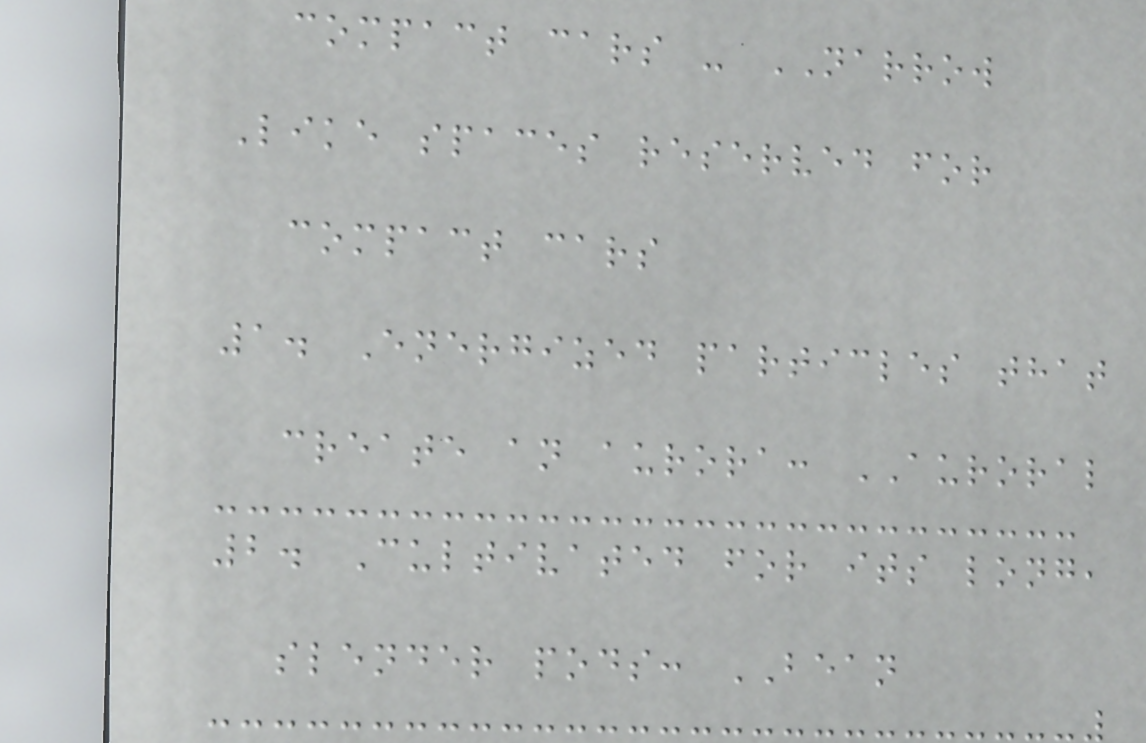compact cars - NARROW
Like spaces reserved for
compact cars
1. Energized particles that
create an aurora: AURORAL
2. Cultivated for its long,
slender pods: BEAN
